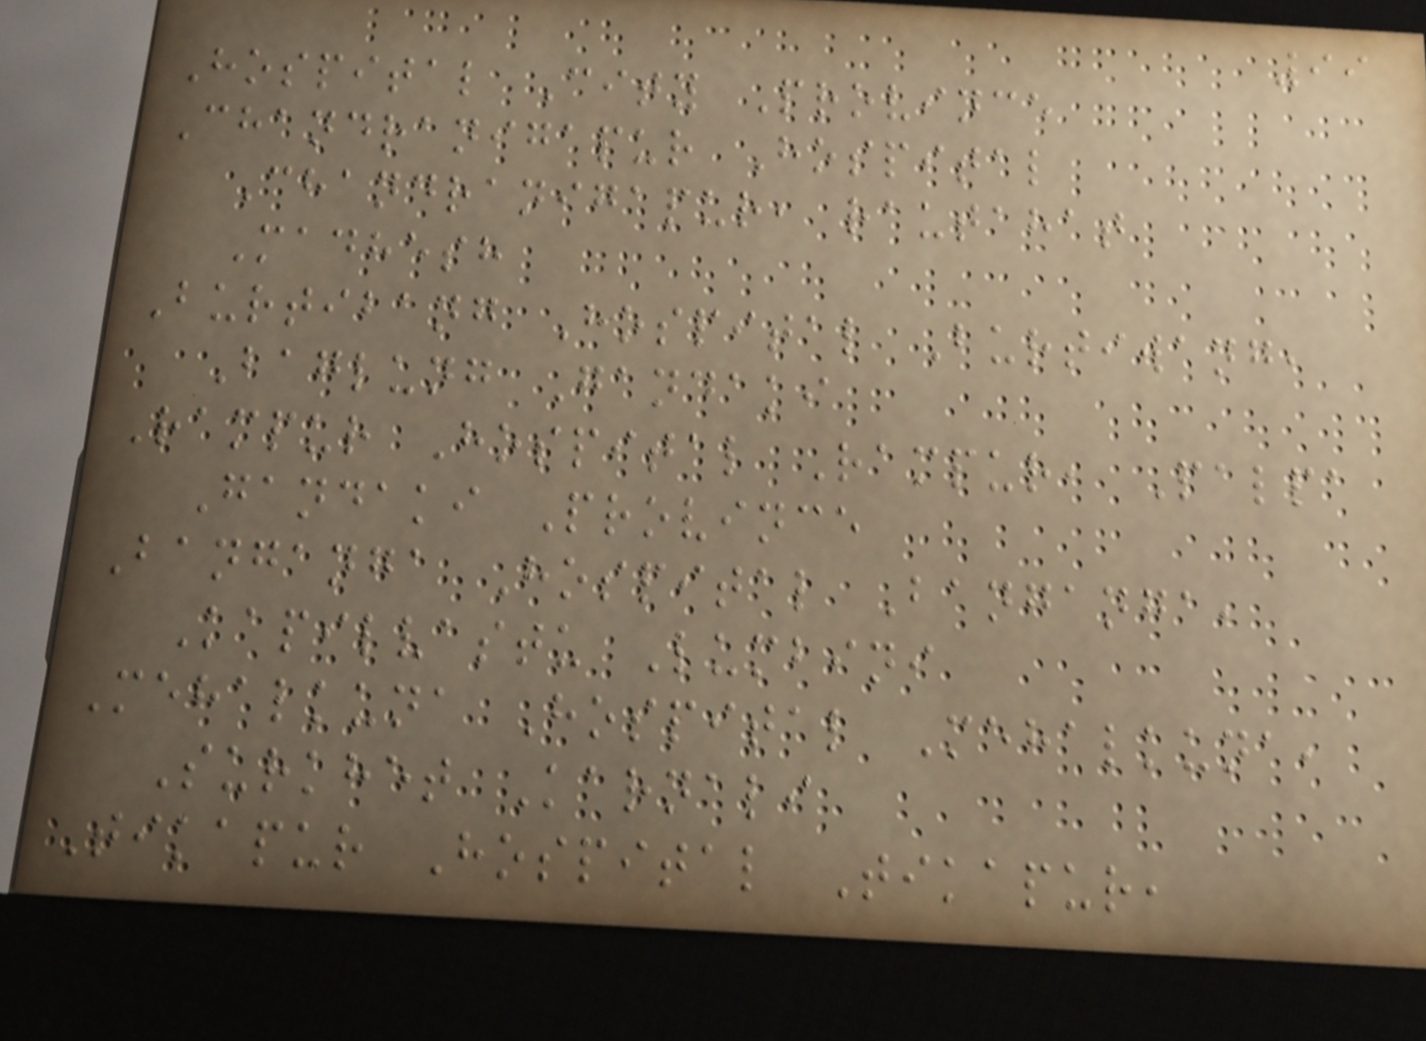99
Hospital City Province
Chandranigapur Hospital
Chandranigapur, rautahat
Madhesh
Burtibang Hospital Burtiwang,
Baglung Gandaki
Rampur Hospital Rampur, Palpa
Gandaki Province
Banganga Hospital Banganga,
Kapilvastu Lumbini
Mehalkuna Hospital Mehalkuna,
Surkhet Karnali
Tikapur Hospital Tikapur,
